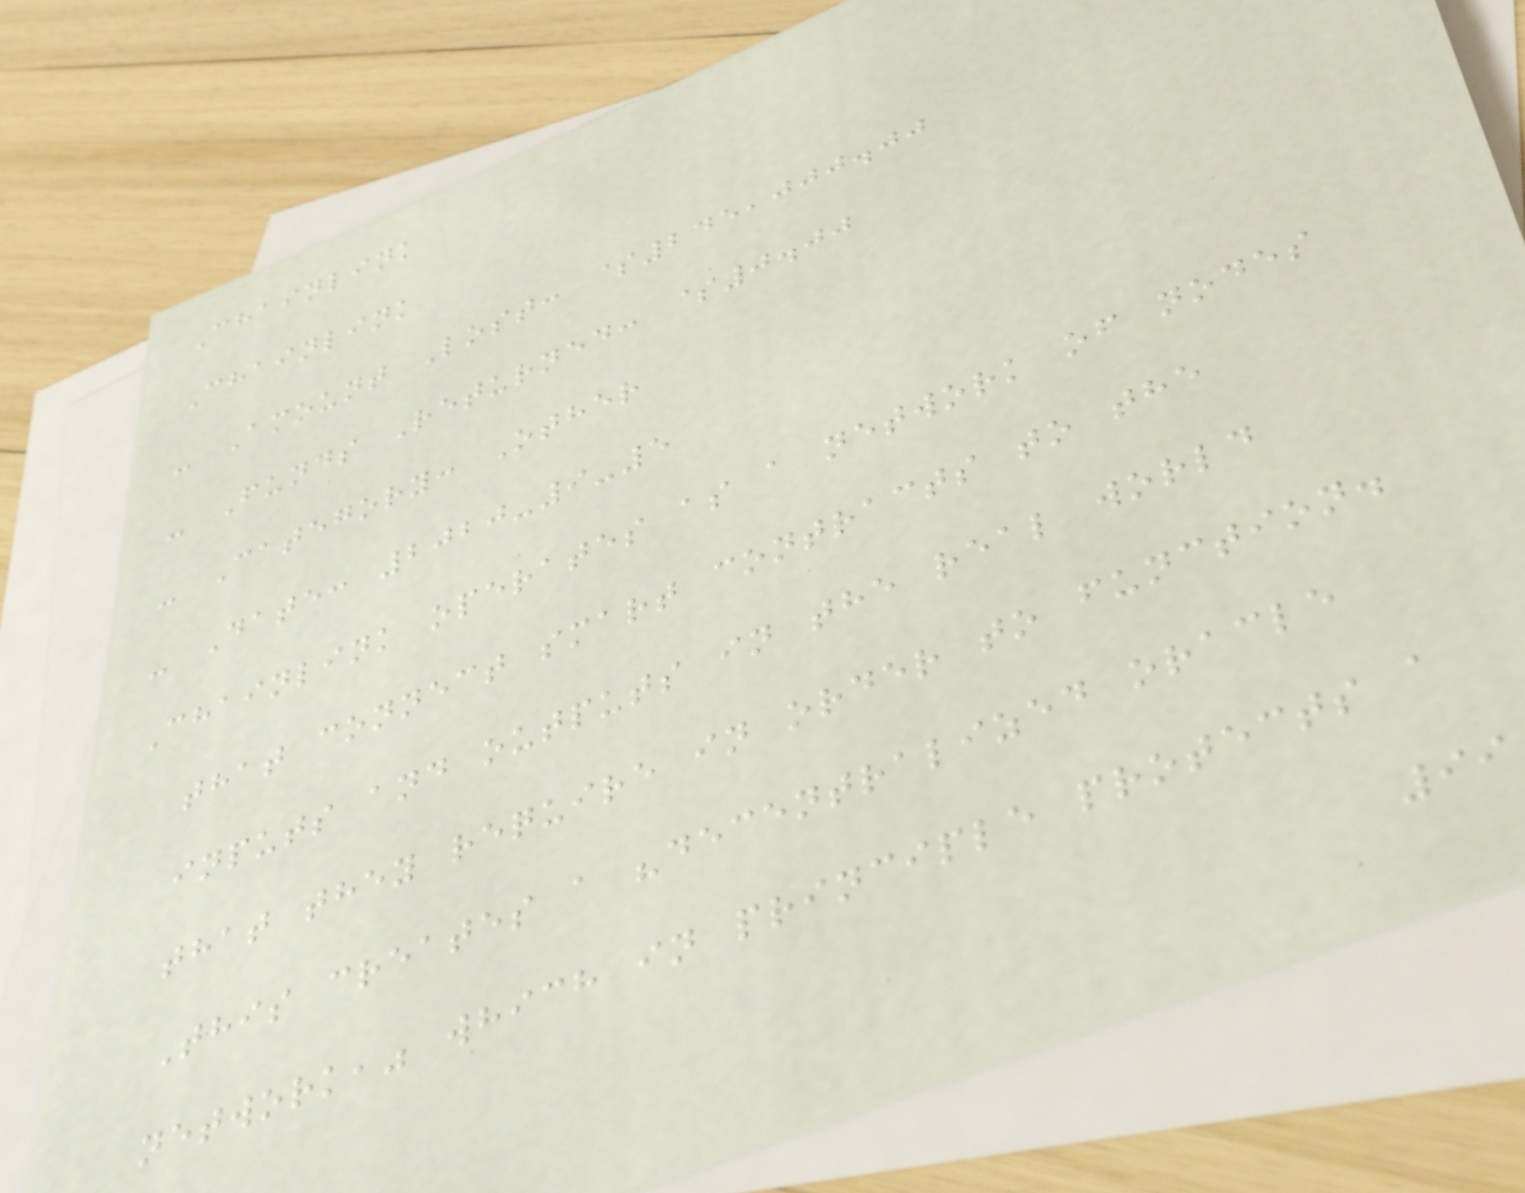Chainlink
Chainlink
- Amount Lost: $245,000.00
- Funds Returned: $0.00
- Category: Other
- Date: 2020-9-5
Chainlink operates as a network of nodes
that connect smart contracts to the
inputs and outputs in the real world
that they require in order to function.
This creates a "decentralized oracle
network," which in principle protects a
99
